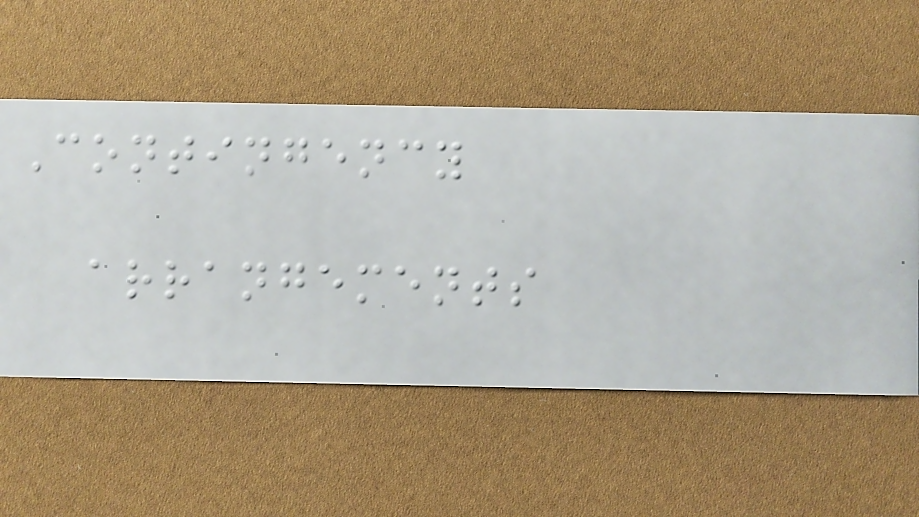Contingency
arrangements
